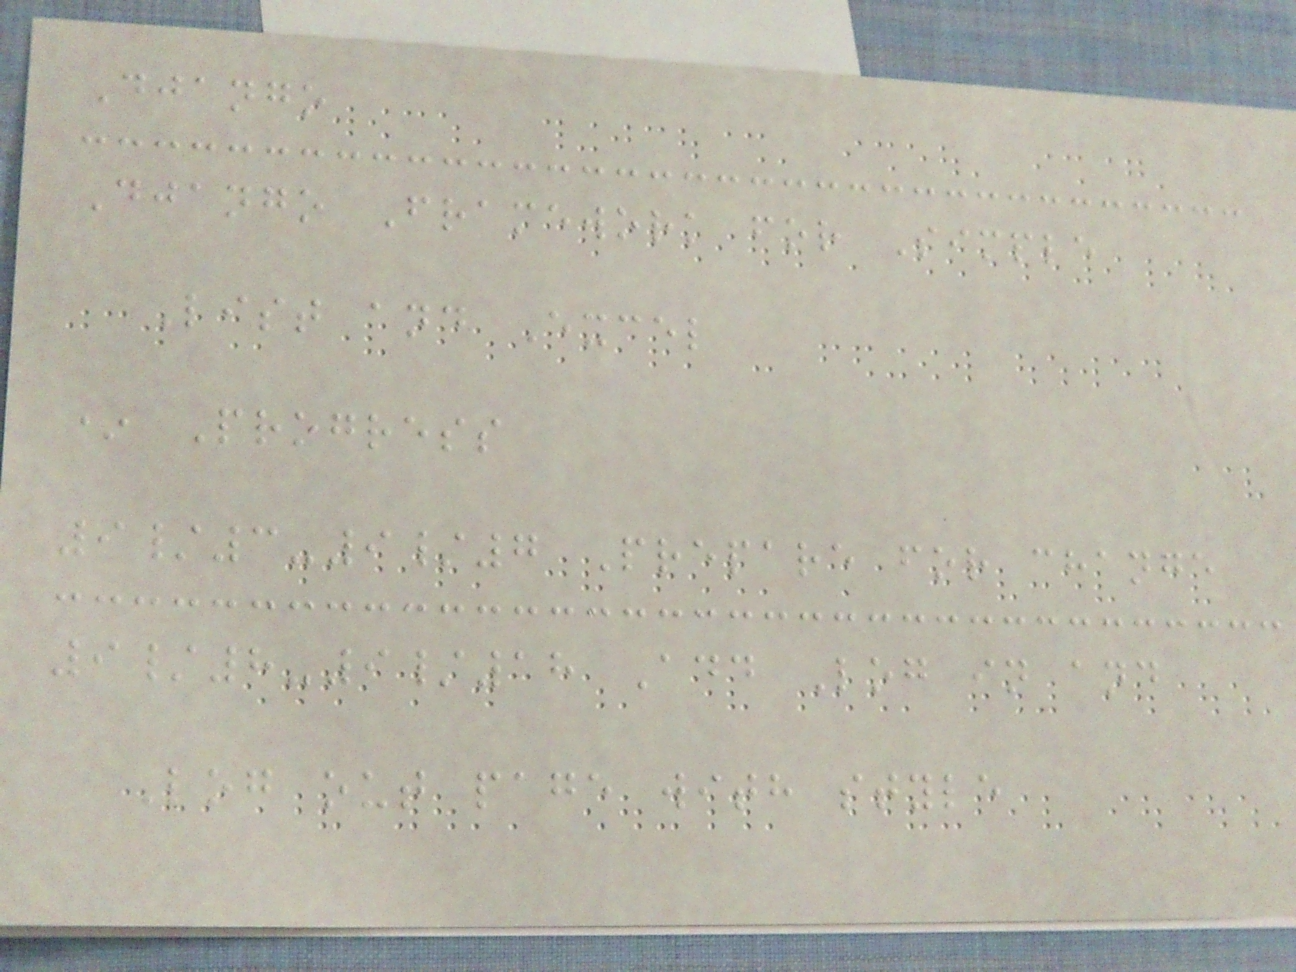Django
Django Framework for Simple
List and Excel
* Progress
9/3-9/7 Prepare for change
9/8-9/18 Add Log in and
Log out page with style
